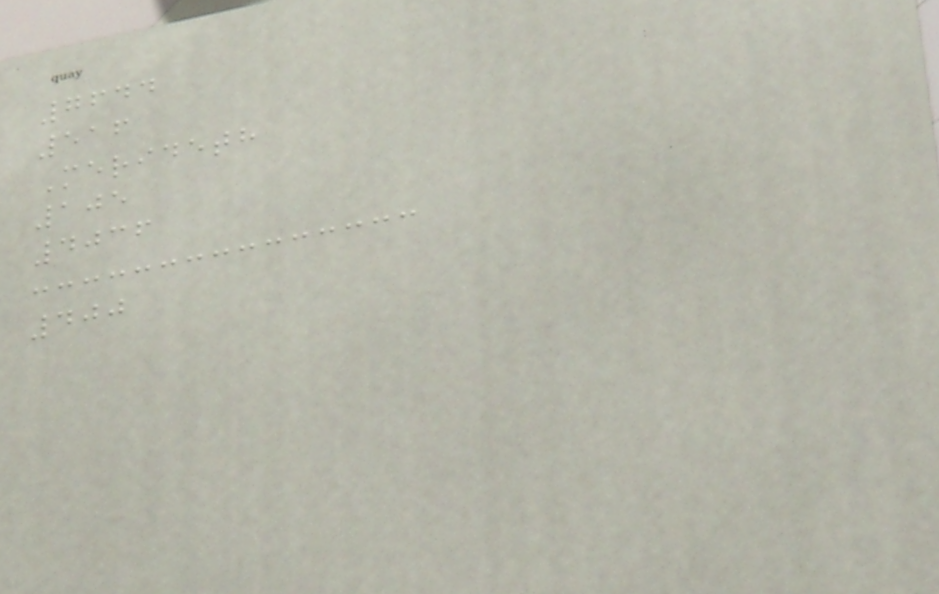7644
516
Merideth
105
4036
400
